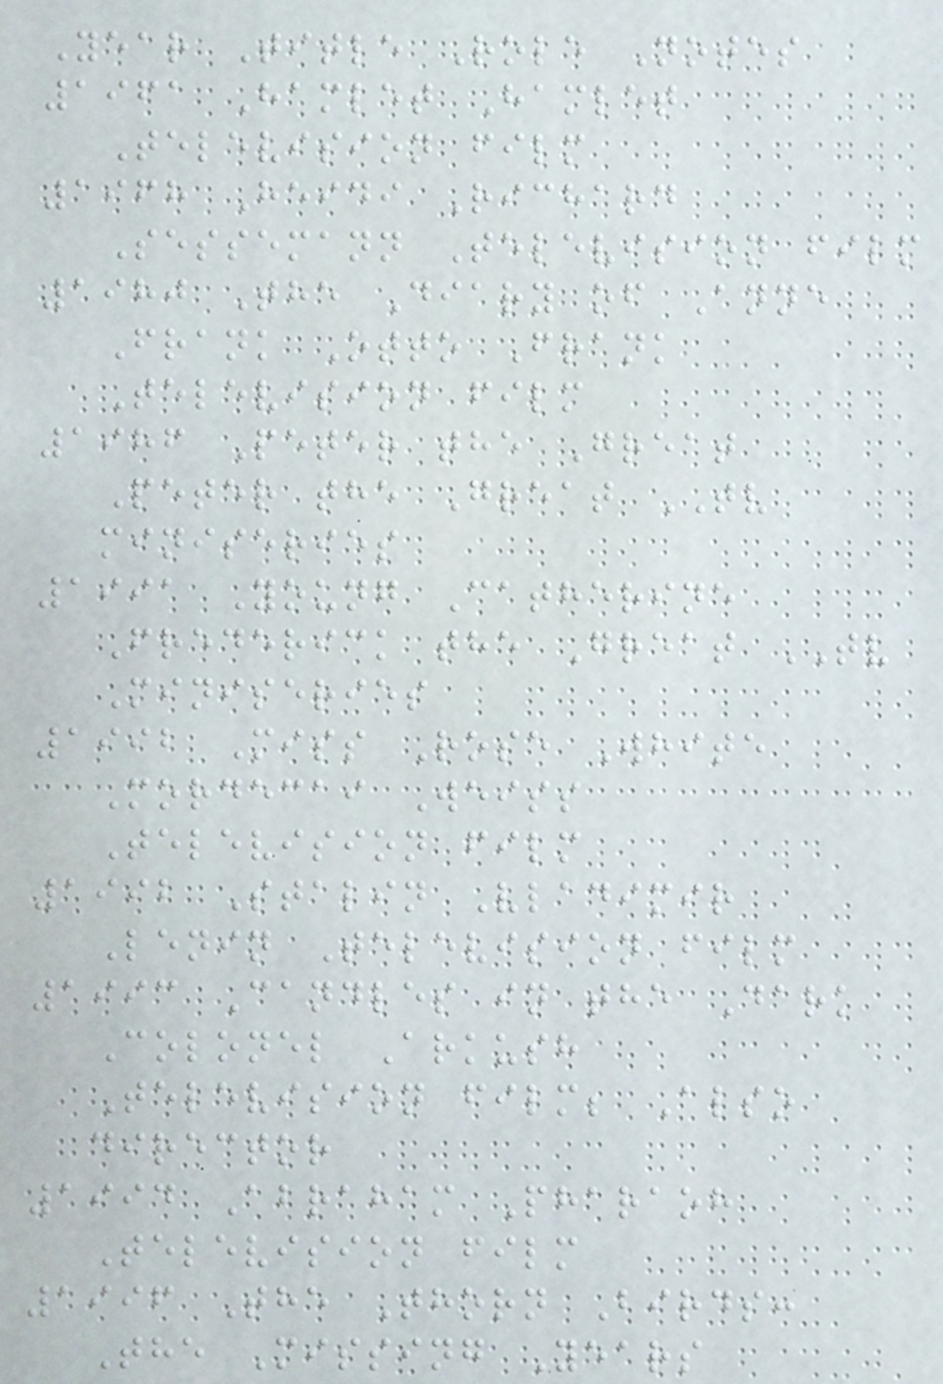Year Title Role Notes
1961 Hamlet Hamlet
Television film
1968 Heidi Richard
Sessemann Television film
1980 The Diary of Anne
Frank Otto Frank
Television film
1986 Peter the Great
Peter the Great TV
miniseries
1991 Young Catherine
Frederick the Great TV
Miniseries
1992 Miss Rose White
Mordecai Weiss
Television film
1992 Stalin Vladimir
Lenin Television film
1993 Candles in the Dark
Colonel Arkush
Television film; Also
director
1994 Abraham Pharaoh
Television film
1996 The Thorn Birds:
The Missing Years
